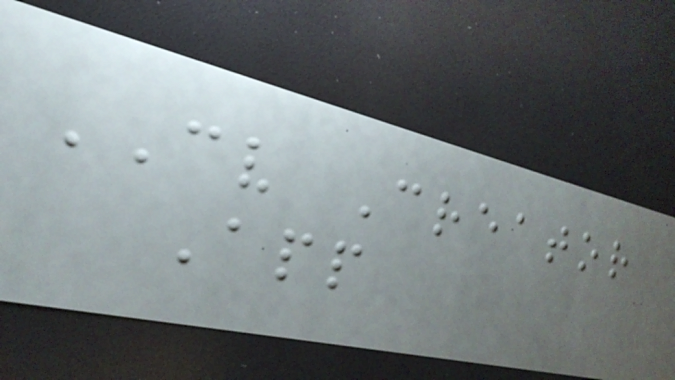CV Creator
App
